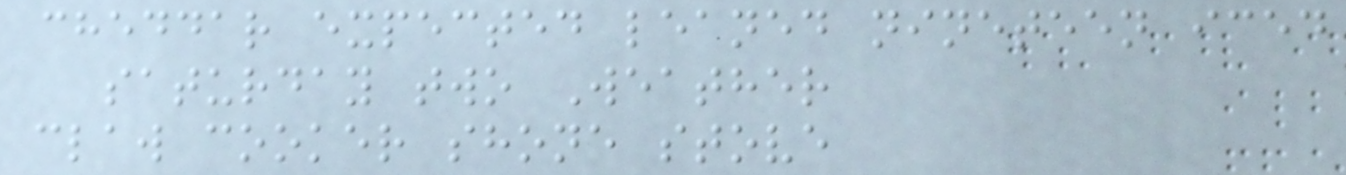cheddar expected leaned nineteen iced
saturday two Weather
claw cooker shone stove
